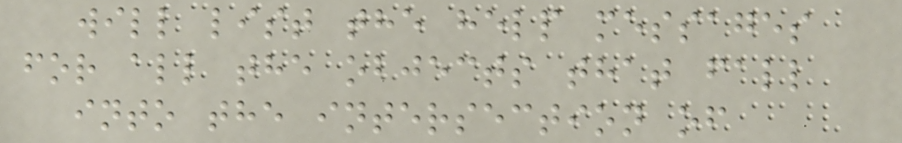will list the help messages
for all the objects that fall
into the intersection of
